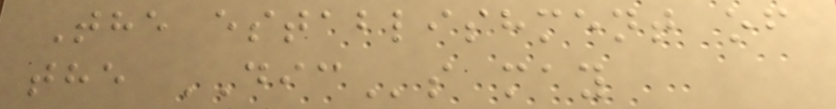The establishment of
the DICs may
